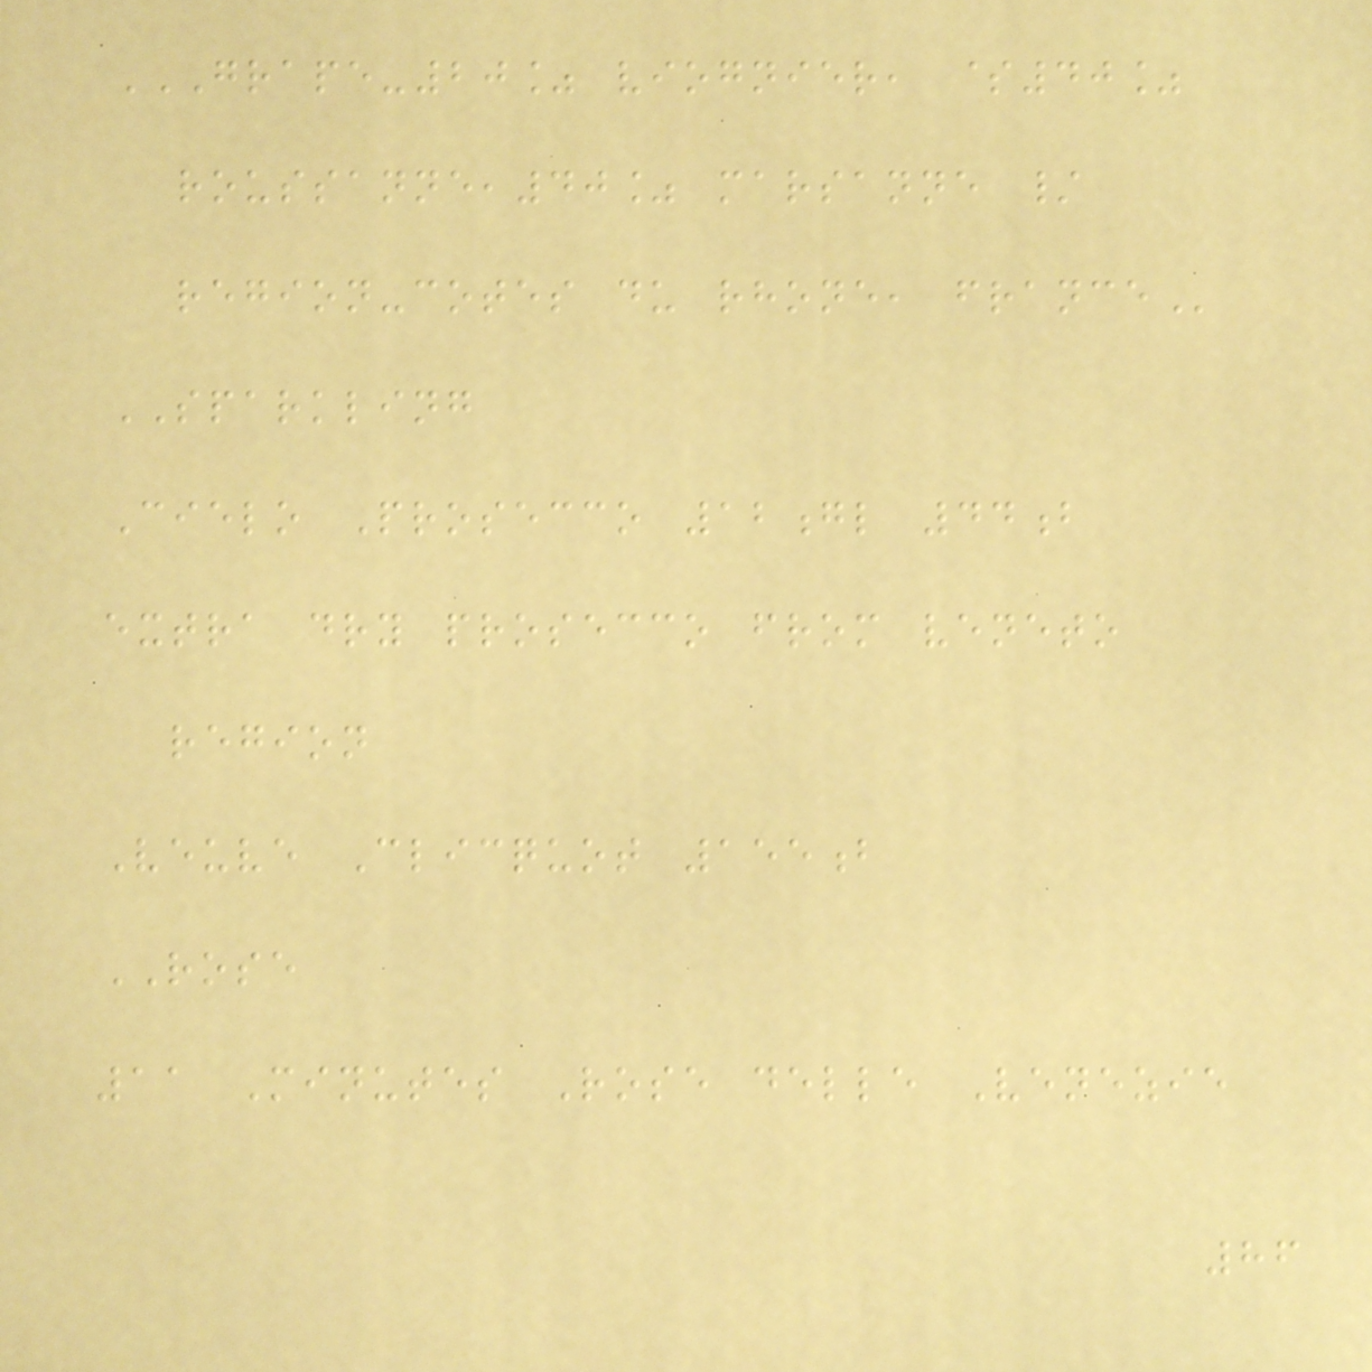GRAPE-20% VIOGNIER, $40%
ROUSSANNE,40% MARSANNE /
REGION-COTES DU RHONE, FRANCE
SPARKLING
Cielo Prosecco 12gl 44b
extra dry prosecco from veneto
region
Veuve Clicquot 155b
ROSE
11 Minutes Rose delle Venezie
86
